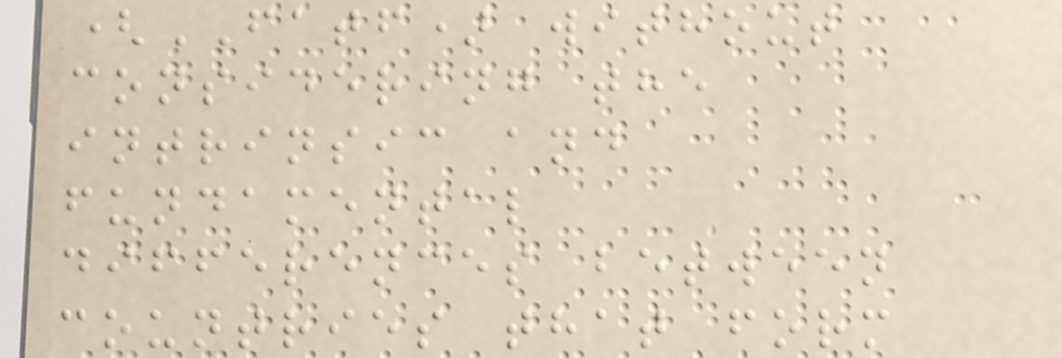(FATF) without
considering the
intrinsic and
fundamental
differences between
countries that form
